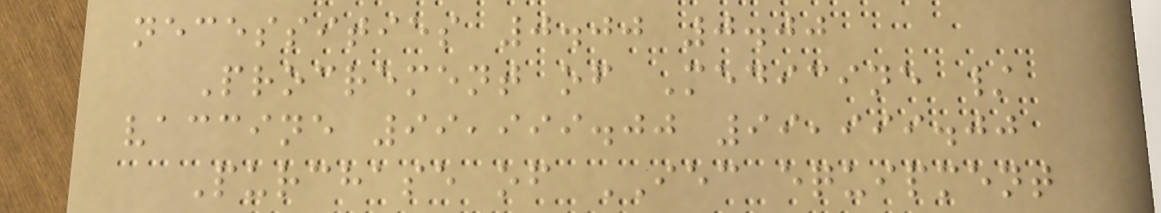necessities 0.00 0.00
Procrement of Medicine /
vaccine 99,999.00 99,999.00
Purchase of IEC equipment
